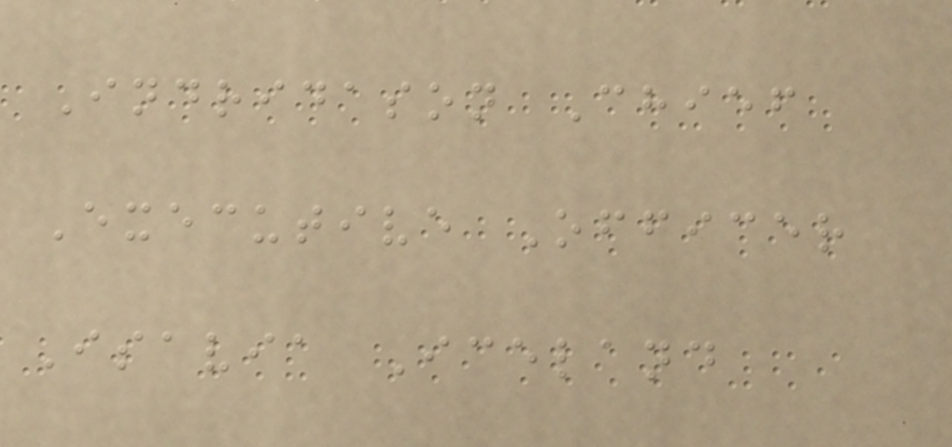Indridason Chief
Executive Officer
Isavia Iceland
